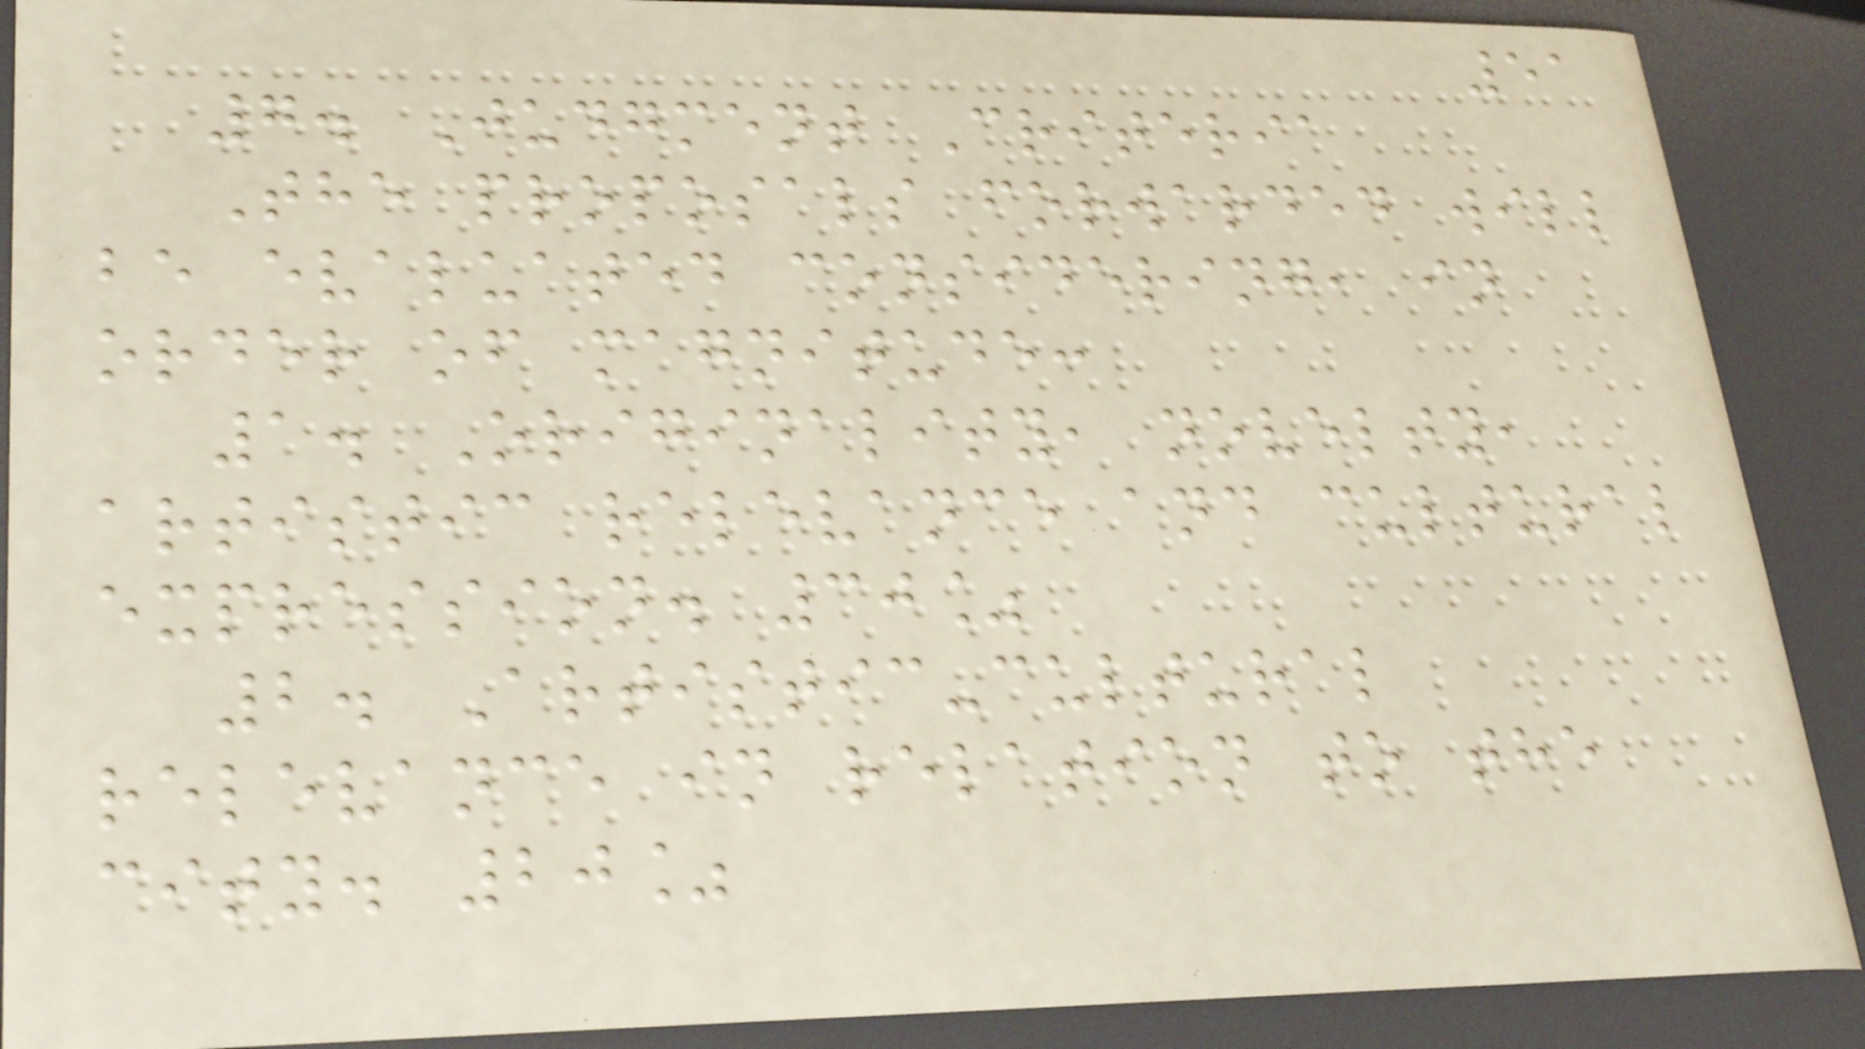51
7. Judgment Criteria
The proposals forwarded will
be evaluated considering, in
order of magnitude:
1. Originality, novelty,
artistic relevance and cultural
expression. 30%
2. Artistic-cultural
relevance in relation to the
city. 20%
